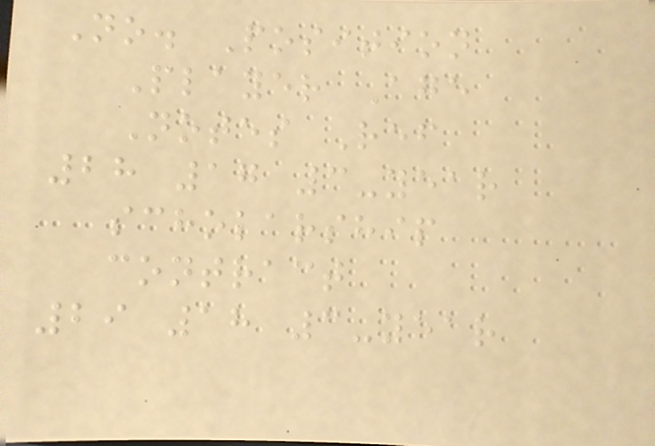No. Position
Player Age
Notes Ref
28 17 3-year
scholarship
contract
29 18 3-year
